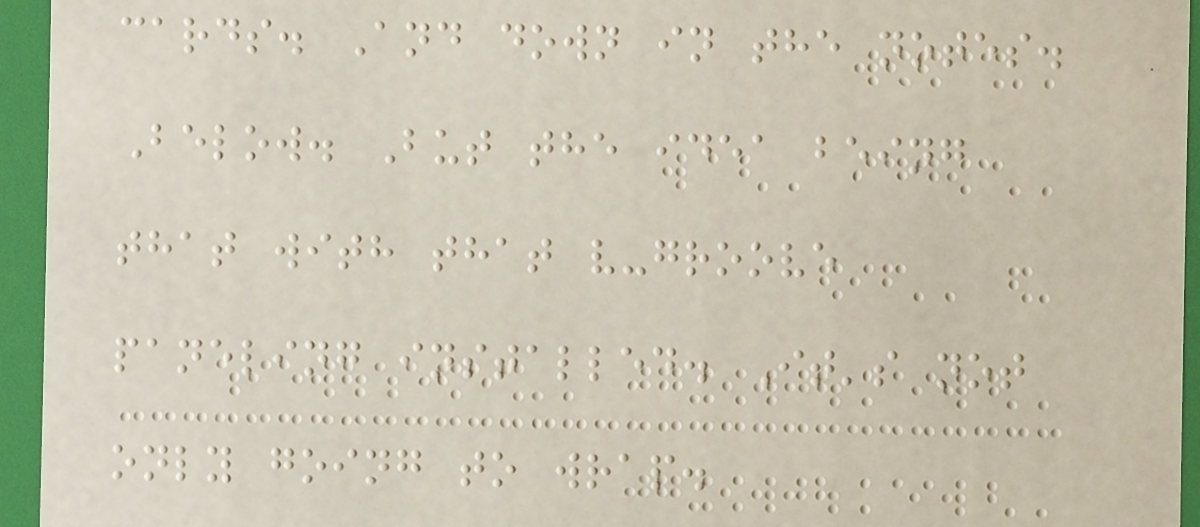cards. And down in the notes.
Below. But the idea being
that with that v-groove
paneling installed. It's not
only going to wrap.
